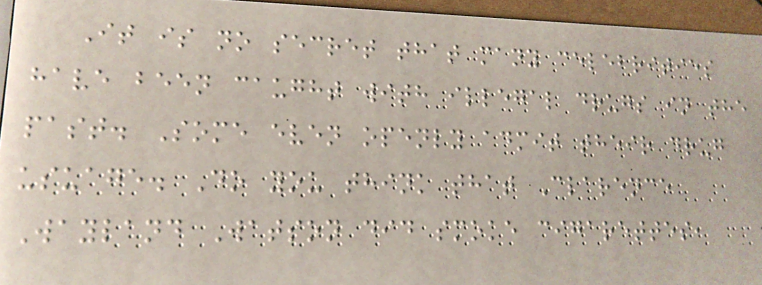It is no secret that many celebrities
have been caught with illegal drugs in the
past. Some even openly admit their drug
usuage. Do you think that Clarence
Wayland Watson did smoke cigarettes,
